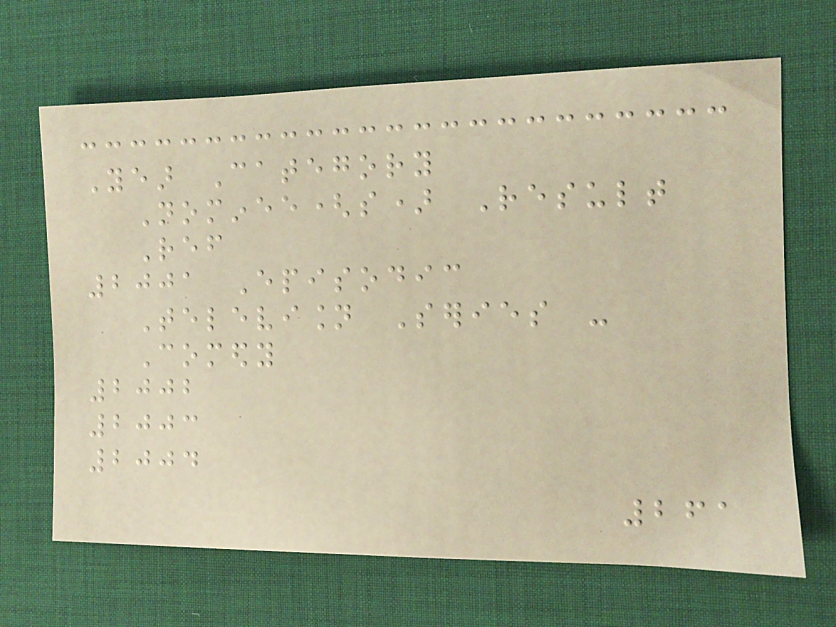Year Category
Nominee(s) Result
Ref
2001 Episodic
Television Series -
Comedy
2002
2003
2004
261
